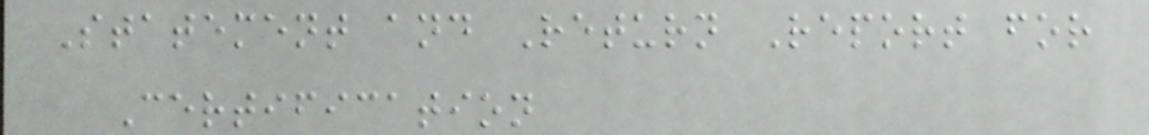Statement and Return Report for
Certification
